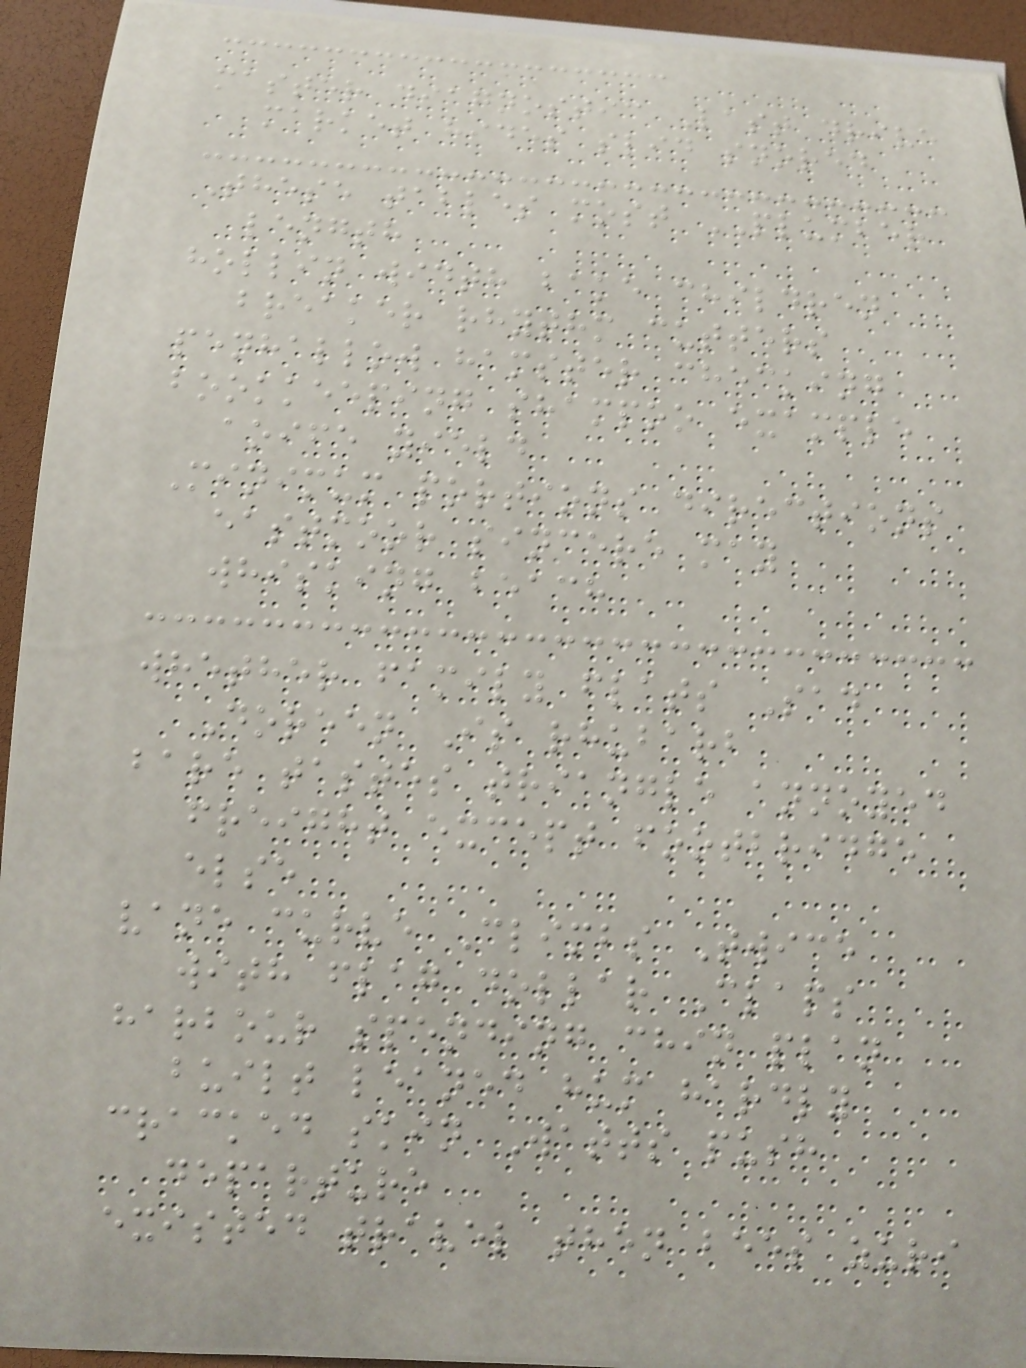master diagnostic Last drive
market hides slid snored
These tables most PLUMBER
length
hollin width bake children
breaker rhythm cutters
penhallow hamster checking
bookkeeping shampoo example
aoife yield
Minimum portions directions
eastmoor sincere may
whisking beach
whether family flats Sad
Doreen Is rhubarb
bare tastes triangle annoyed
freight except footbridge
else
vane curve Climbs Twice
with flag dollar Claps
harbour spending chin plan
built leaned hum hardly
cracked skin Watts push
departure
existed travel then bees zuri
